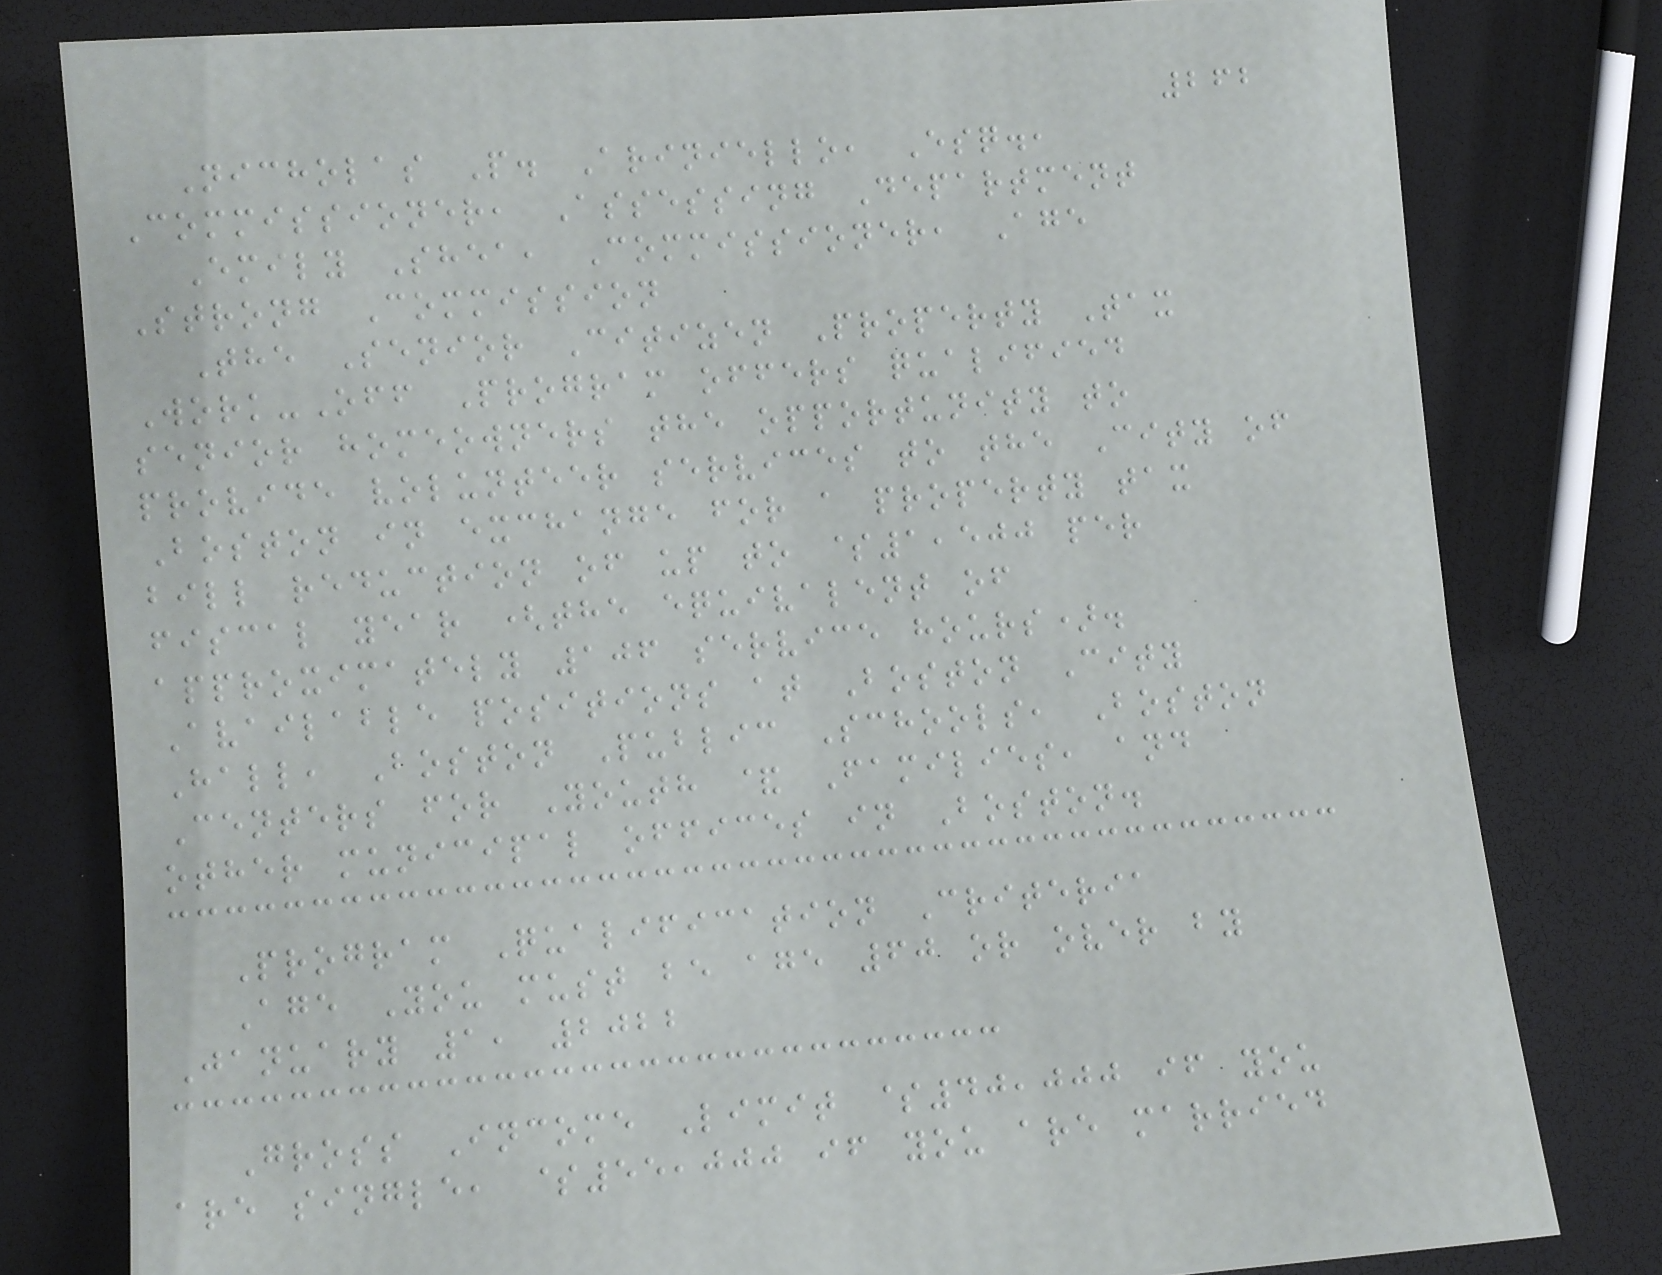262
Nicholas P. Ariniello, Esq.,
Commissioner, Assessing Department
Emily Shea, Commissioner, Age
Strong Commission
The Senior Citizen Property Tax
Work-Off Program offers qualified
senior homeowners the opportunity to
provide volunteer services to the City of
Boston in exchange for a property tax
bill reduction of up to $1,500 per
fiscal year (the equivalent of
approximately 106 service hours).
Available positions at Boston City
Hall, Boston Public Schools, Boston
Centers for Youth & Families, and
other municipal offices in Boston.
Program Qualification Criteria
Age You must be age 60 or over by
January 1, 2022
Gross Income Limit $40,000 if you
are single, $55,000 if you are married
